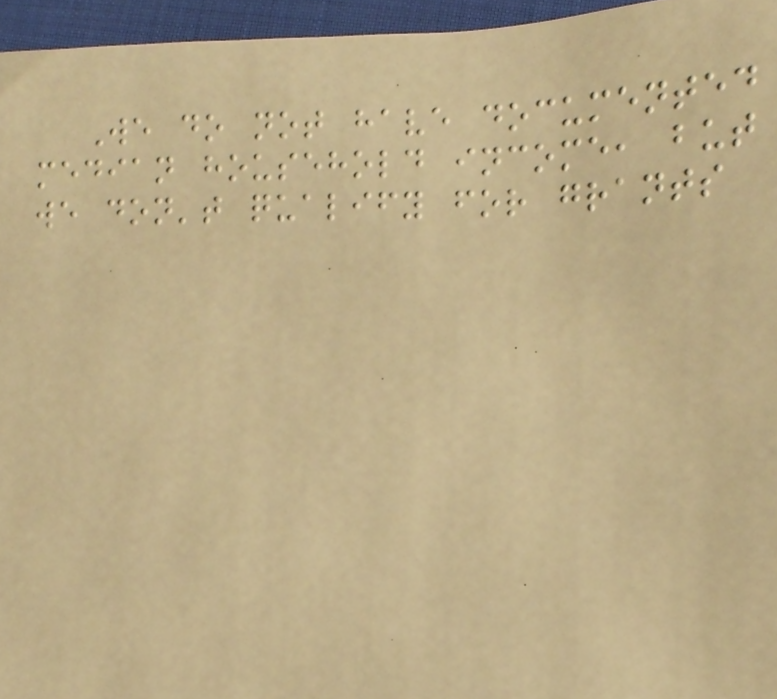We do not have documented
median household income, but
we don't qualify for grants
